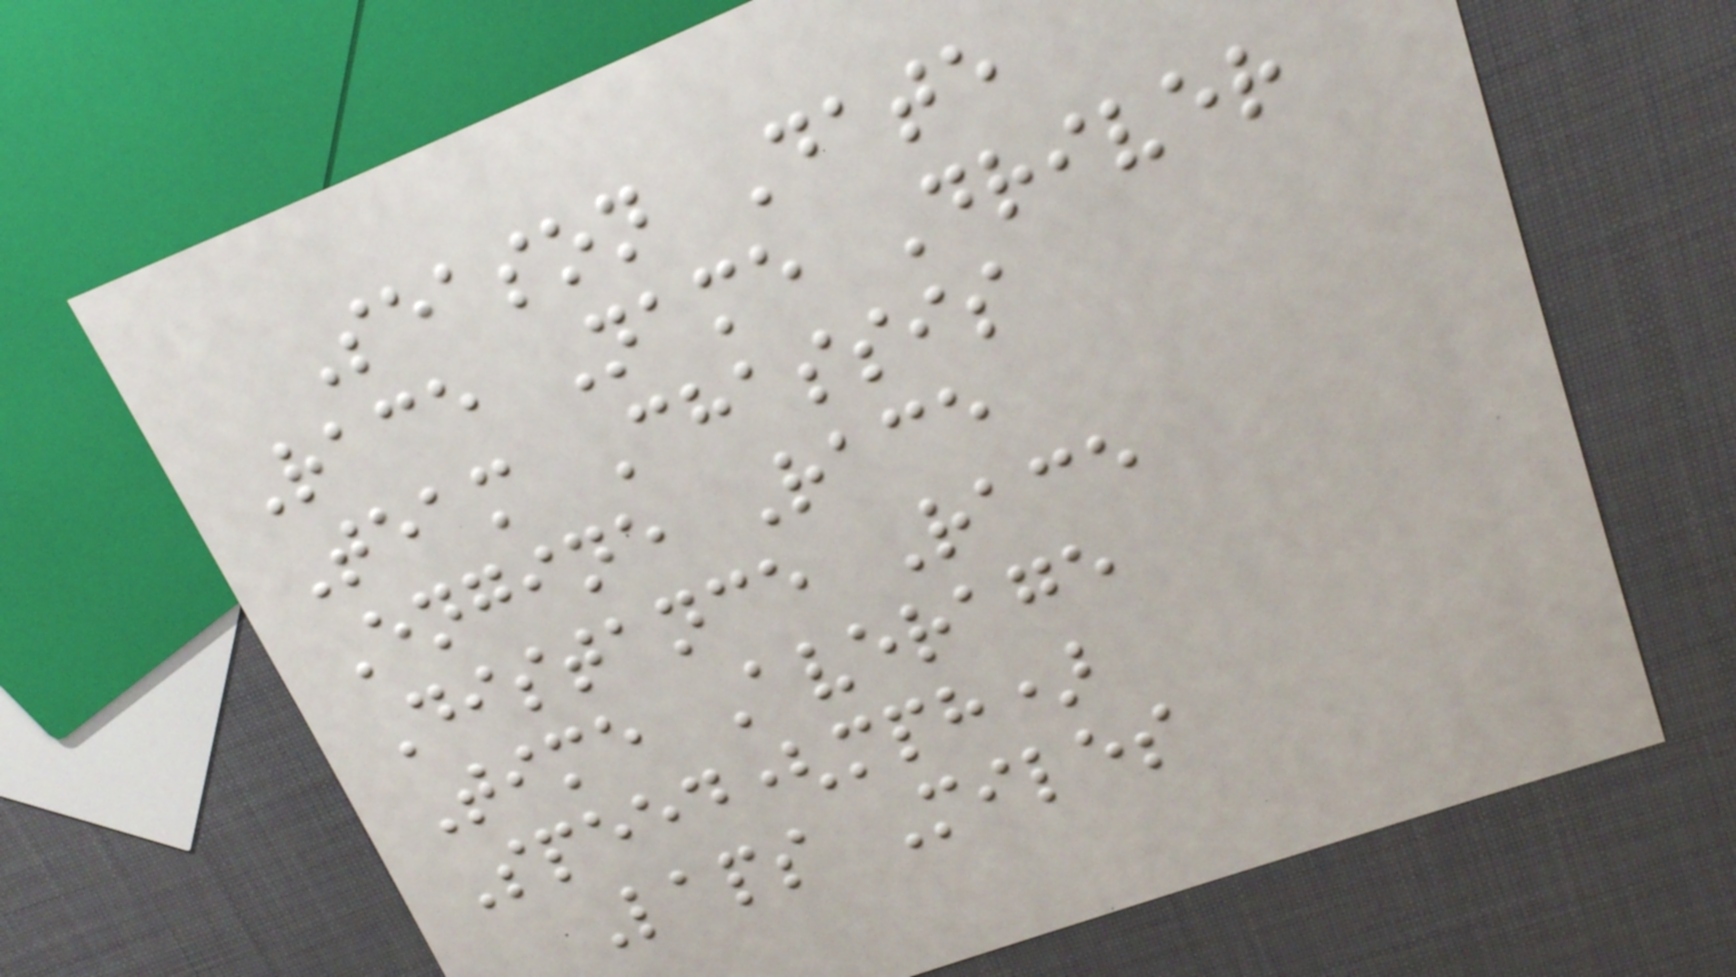Season Date
Race Name Driver
Team Chassis
Engine Race
Distance Race
Time Average
Speed(mph)
Laps Miles
